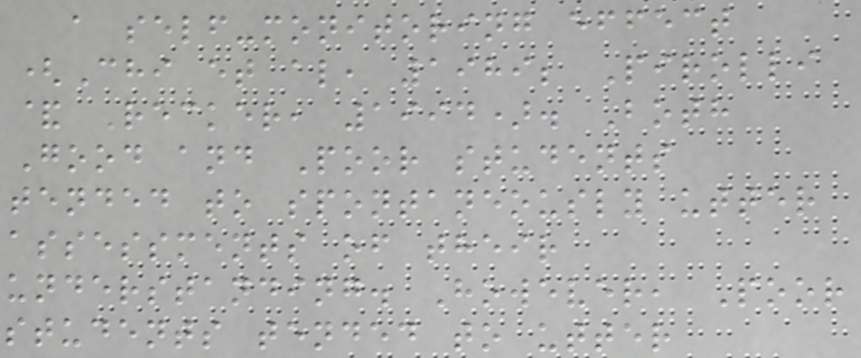a self-monitoring effect
(Chi et al, 1989; Pirolli
& Recker, 1994). Both
Good and Poor students
tended to spontaneously utter
assessments of their
understanding. However, Poor
students tended to utter
